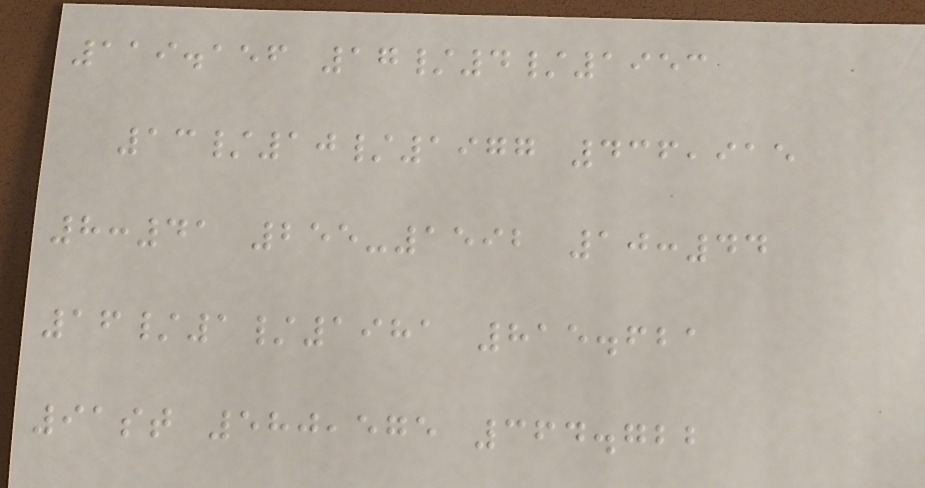119.156 17/4/1953
13/10/1977 436,915
8:41 255-1592 10:44
16/1/1981 815.621
91st 580,575 364.722
